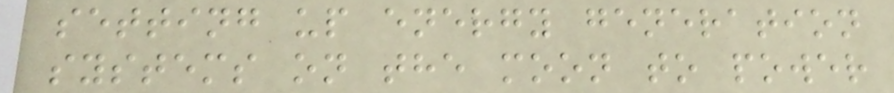setting up energy generation
systems on the moon to power
